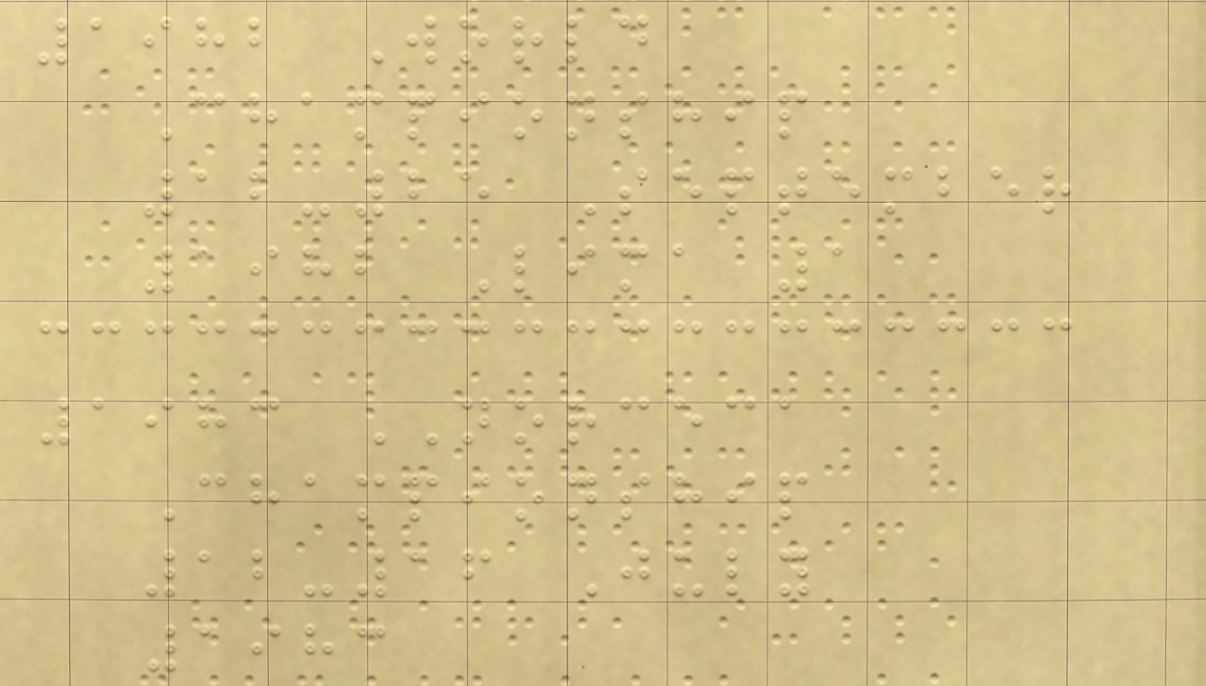1982 World
Championship
12-25 September
1982 Lima 1
1983 NORCECA
Championship
12-16 July
1983
